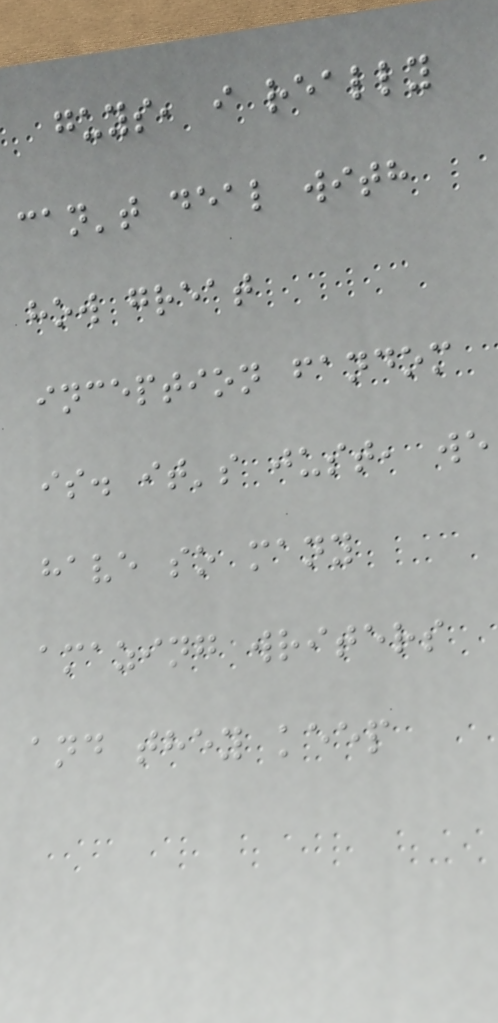guys, i really
can't deal with
how great
inception fandom
is. it's just, we
have so many
amazing writers
and they keep
